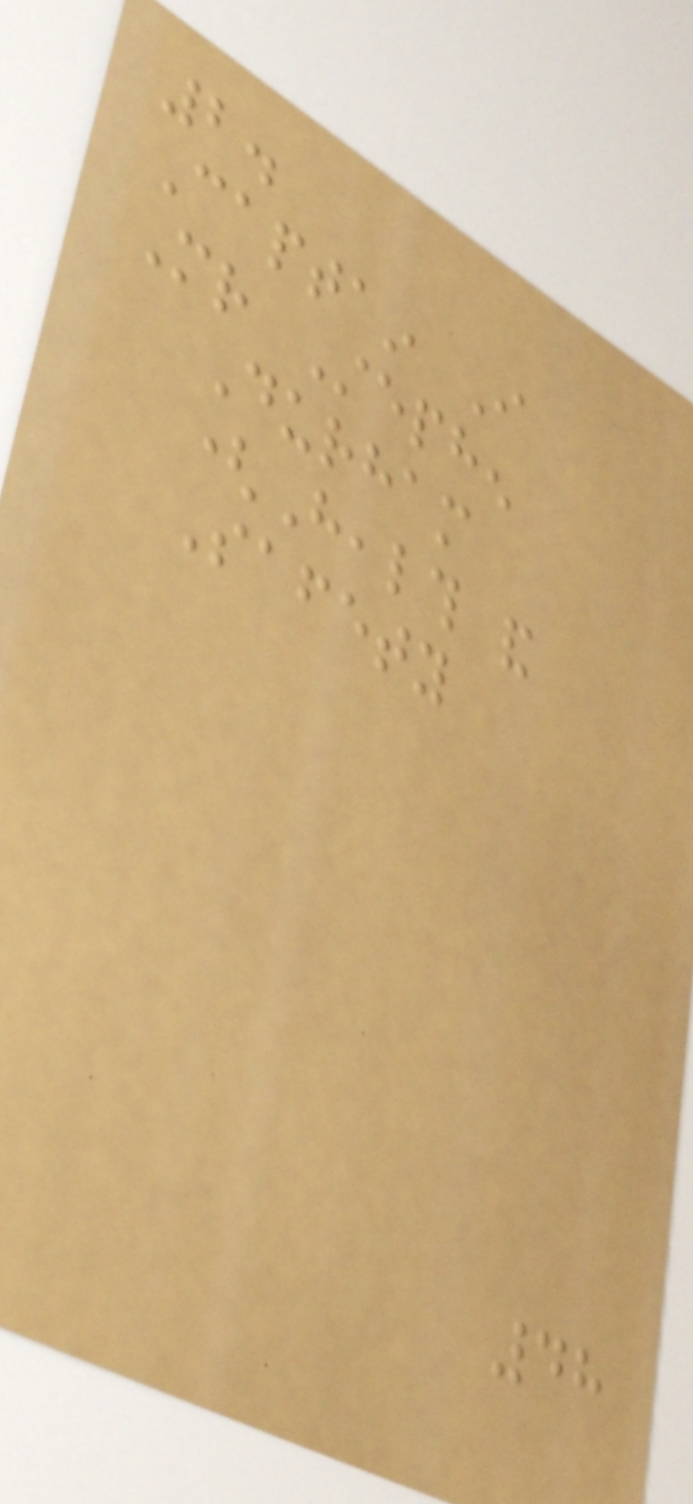2.
Captain I
Mr Stephen
Durham
(Health and
Safety
48
